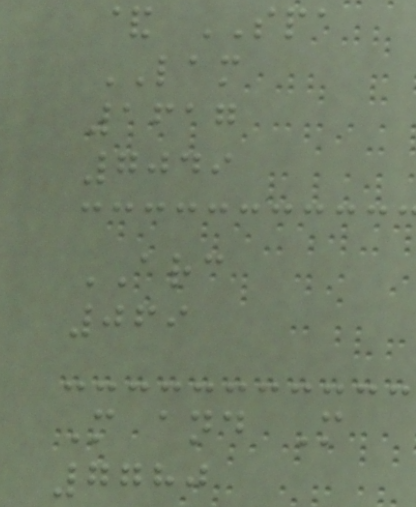& SPA
LAM
1617
7049
ARC
069
M and M
7780
